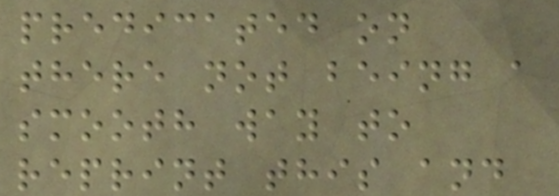predicated on
there not being a
smooth way to
reprint this and
